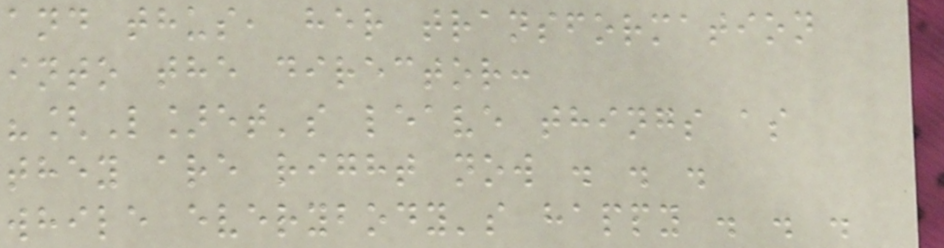and thus, her transformation
into the director:
"[L]et's leave things as
they are right now . . .
while everybody's happy . . .
